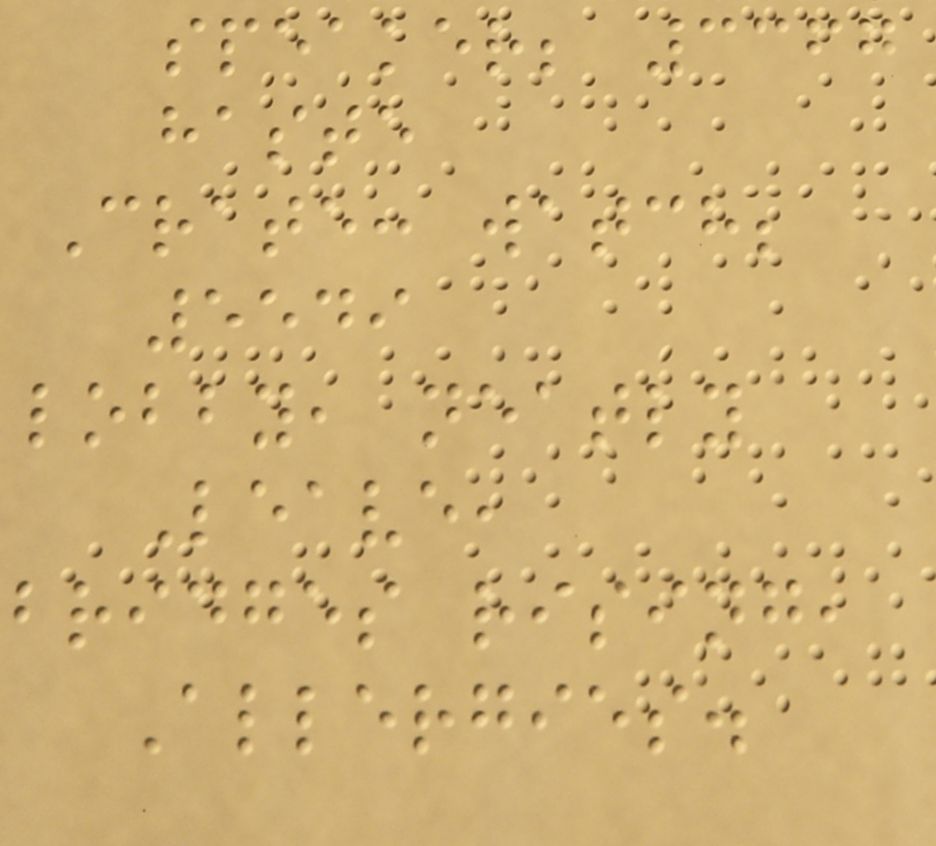speaker; 3367
haste
Crate: watch;
5549
lobby, neatly
Leave,
bridges rising,
Allergies.
